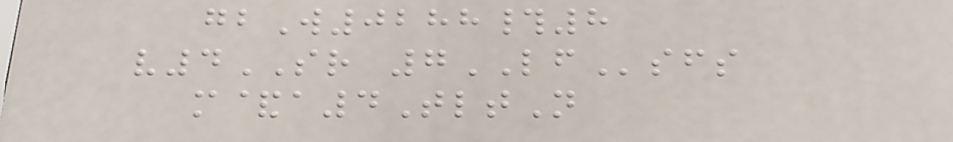gbW0288#8
v4SR 7LFsfs
m&a4TltN
